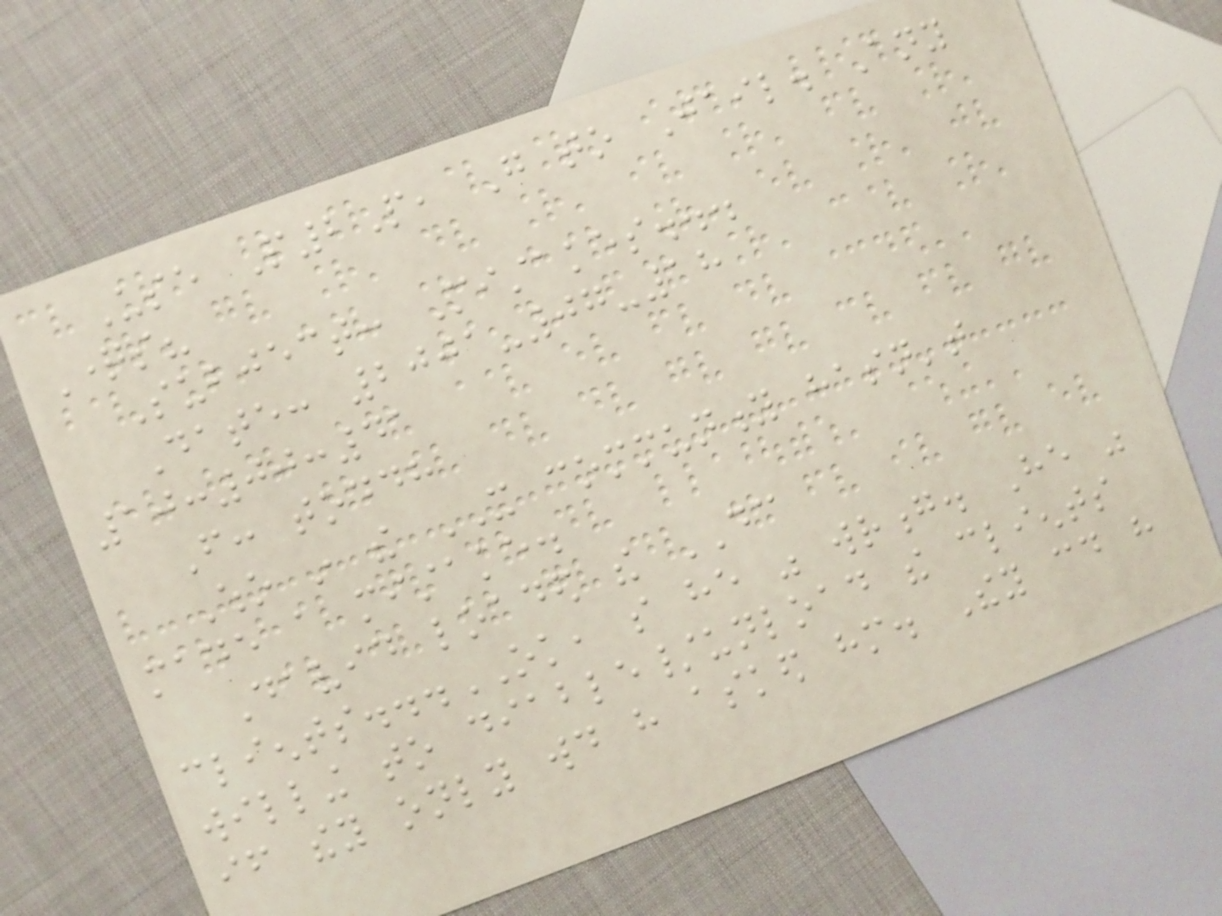Use P2P, Go to Jail. Any
Questions?
Subject: Mistakes...
Date: 2001-07-18
10:00:41
From: toddh
Who in the IT community hasn't
made a mistake.
David loaded the DC
clients...OK, so he was wrong. He was
willing to diable/unload the clients
if they only would have asked him. They could have
